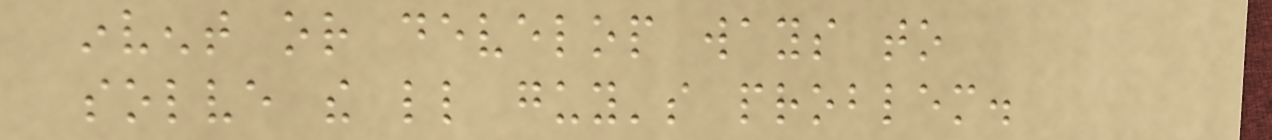invent or develop ways to
solve the little guy's problem.
